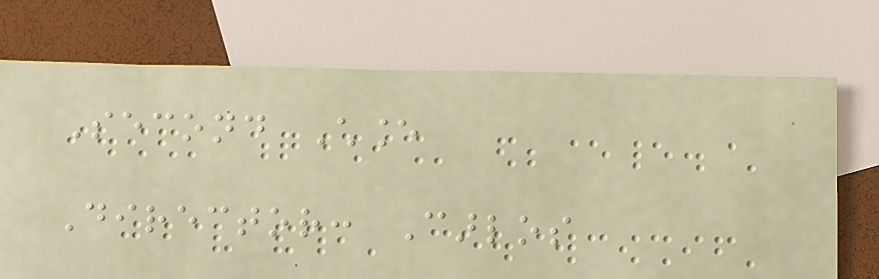Second Chance
Director: Carlos
